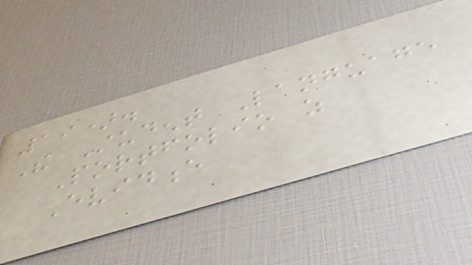19).
The Student Language
Portfolio as
Evidence
